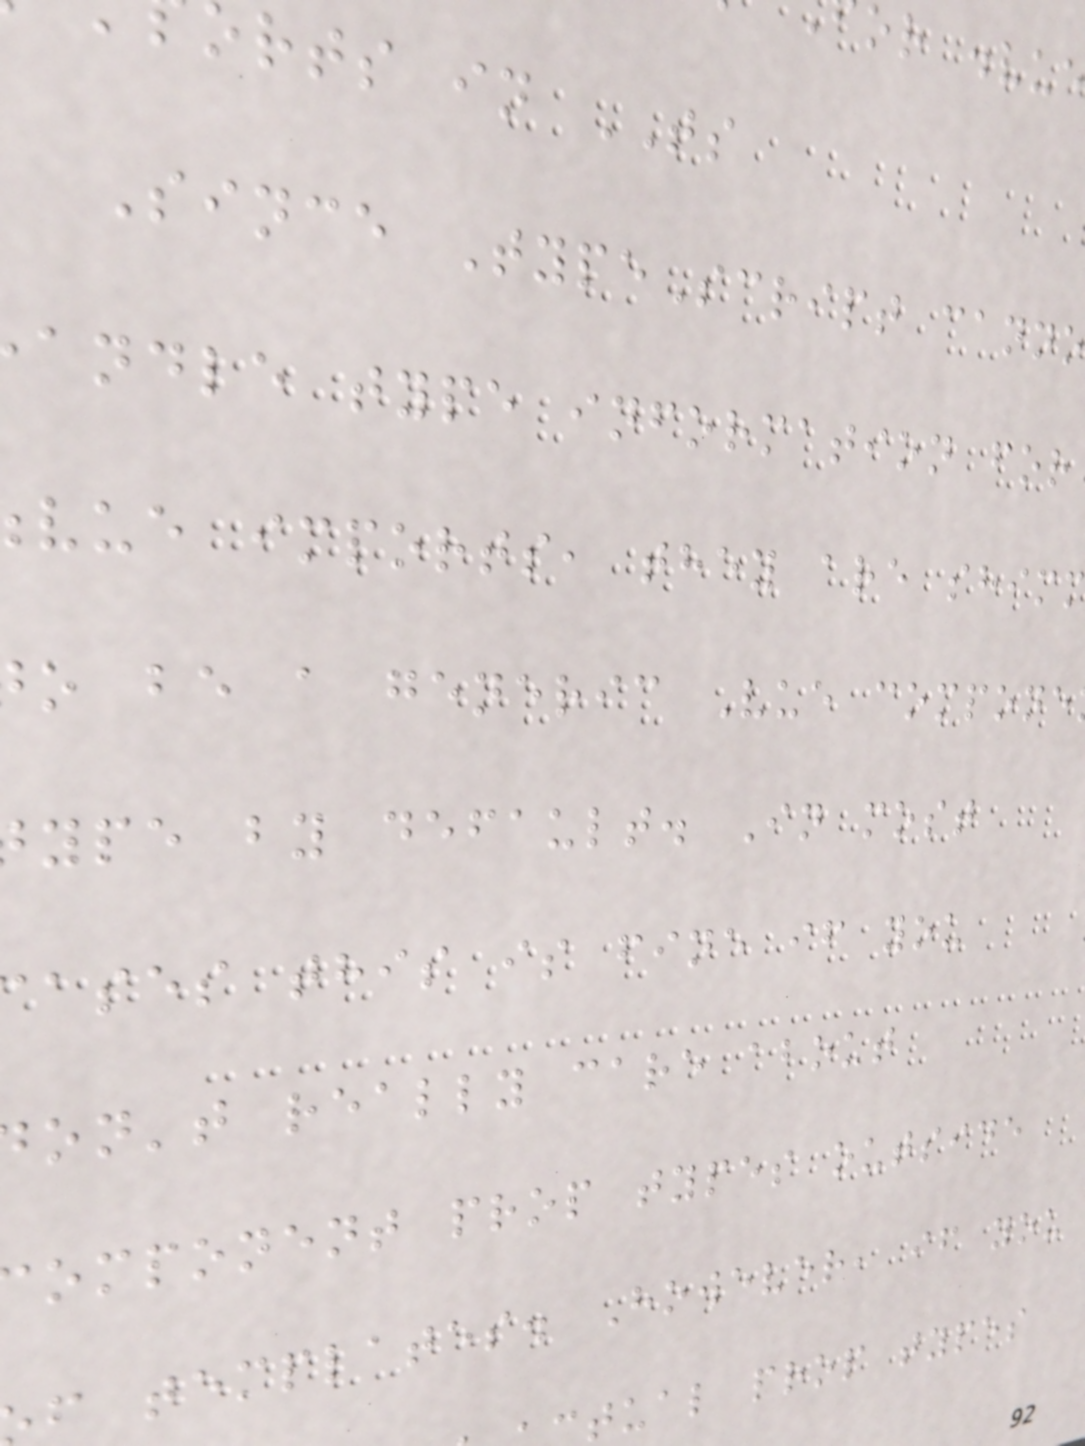or .vue
rts in TS
Since TypeScript canno
andle type information for
vue imports, they are shim
o be a generic Vue compone
ype by default. In most
ases this is fine if you
on't really care about
omponent prop types outside
f templates. However, if you
tual prop types
